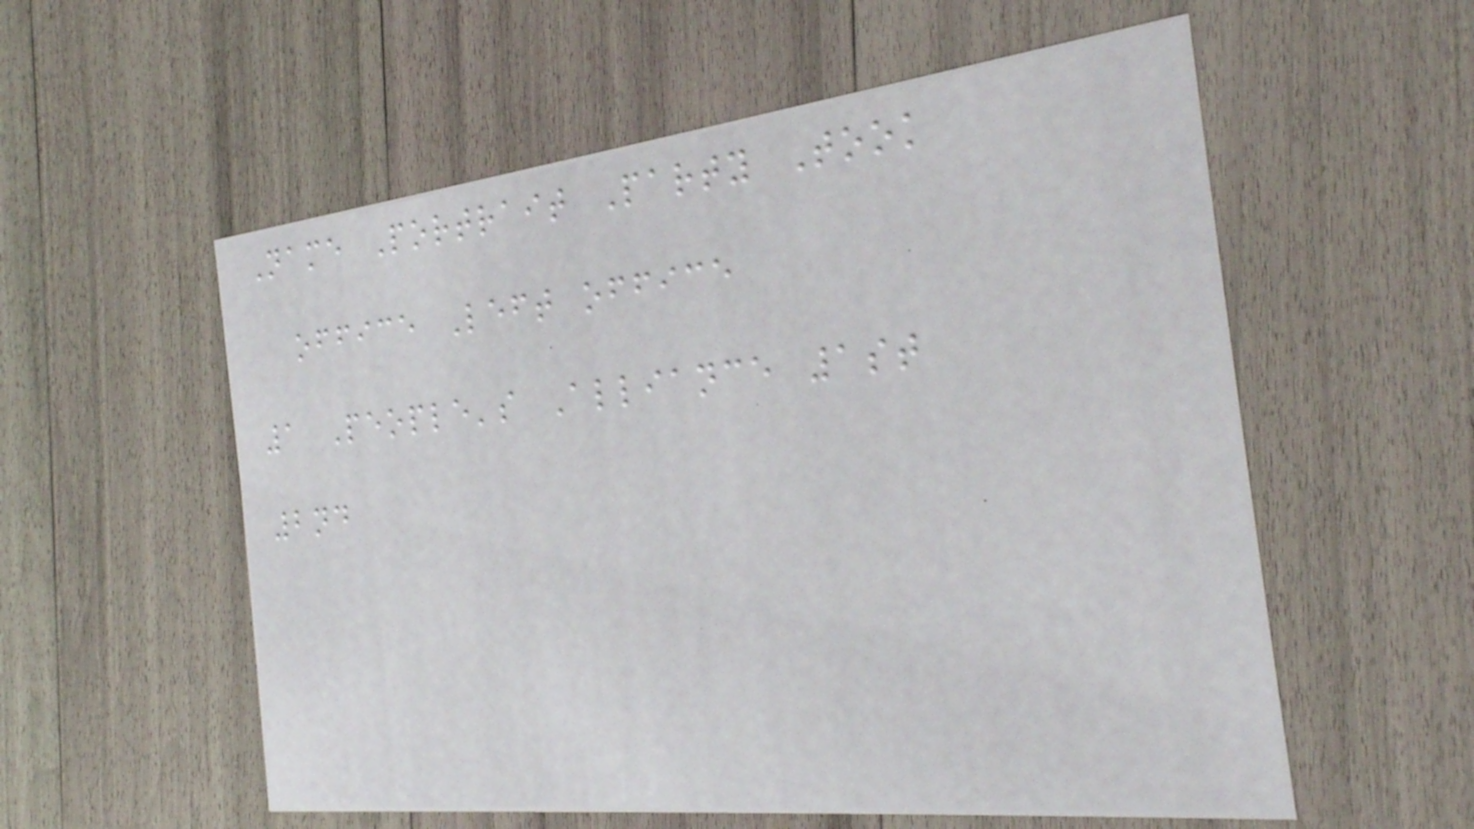Name Portrait Party Took
office Left office
1 People's Alliance 1st
2nd
